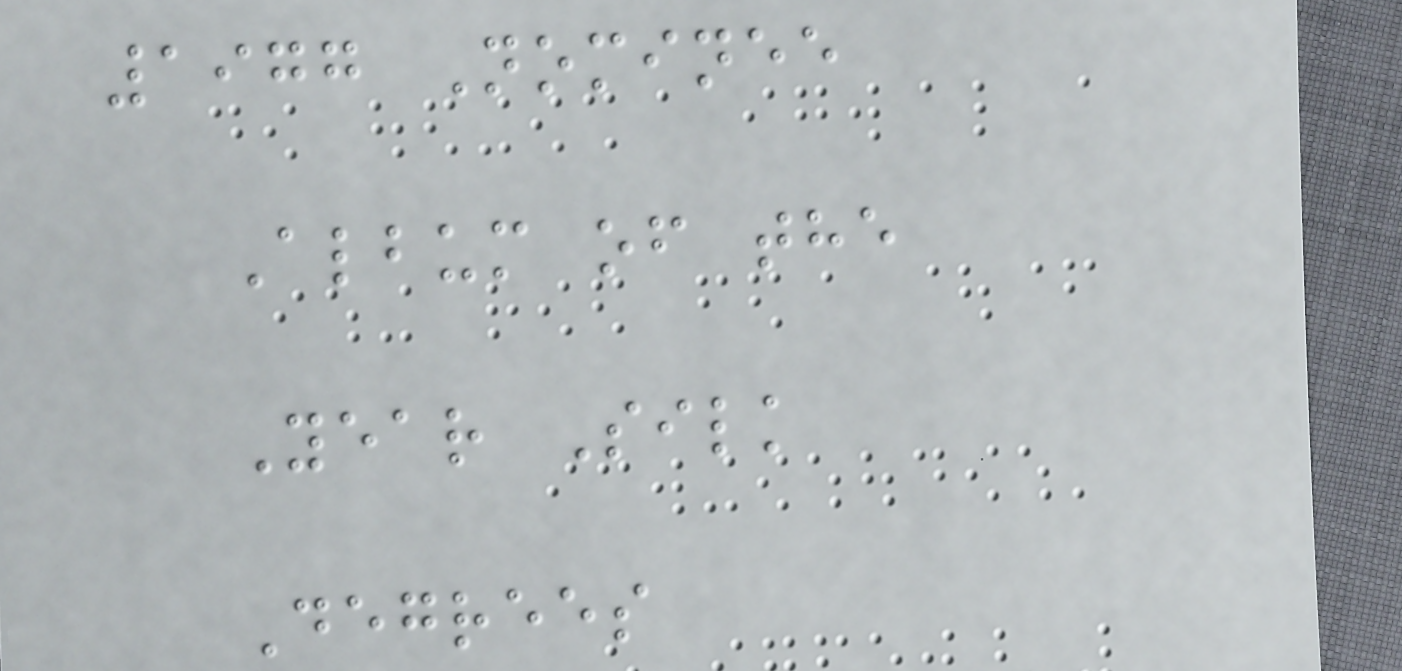1977 Nominee
Album of the
Year Silk
Degrees
